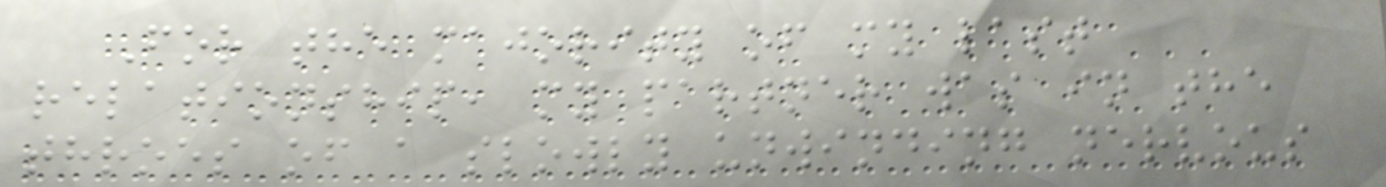For the majority of my last
relationship, my partner was in the
throes of a slowly unwinding nervous
